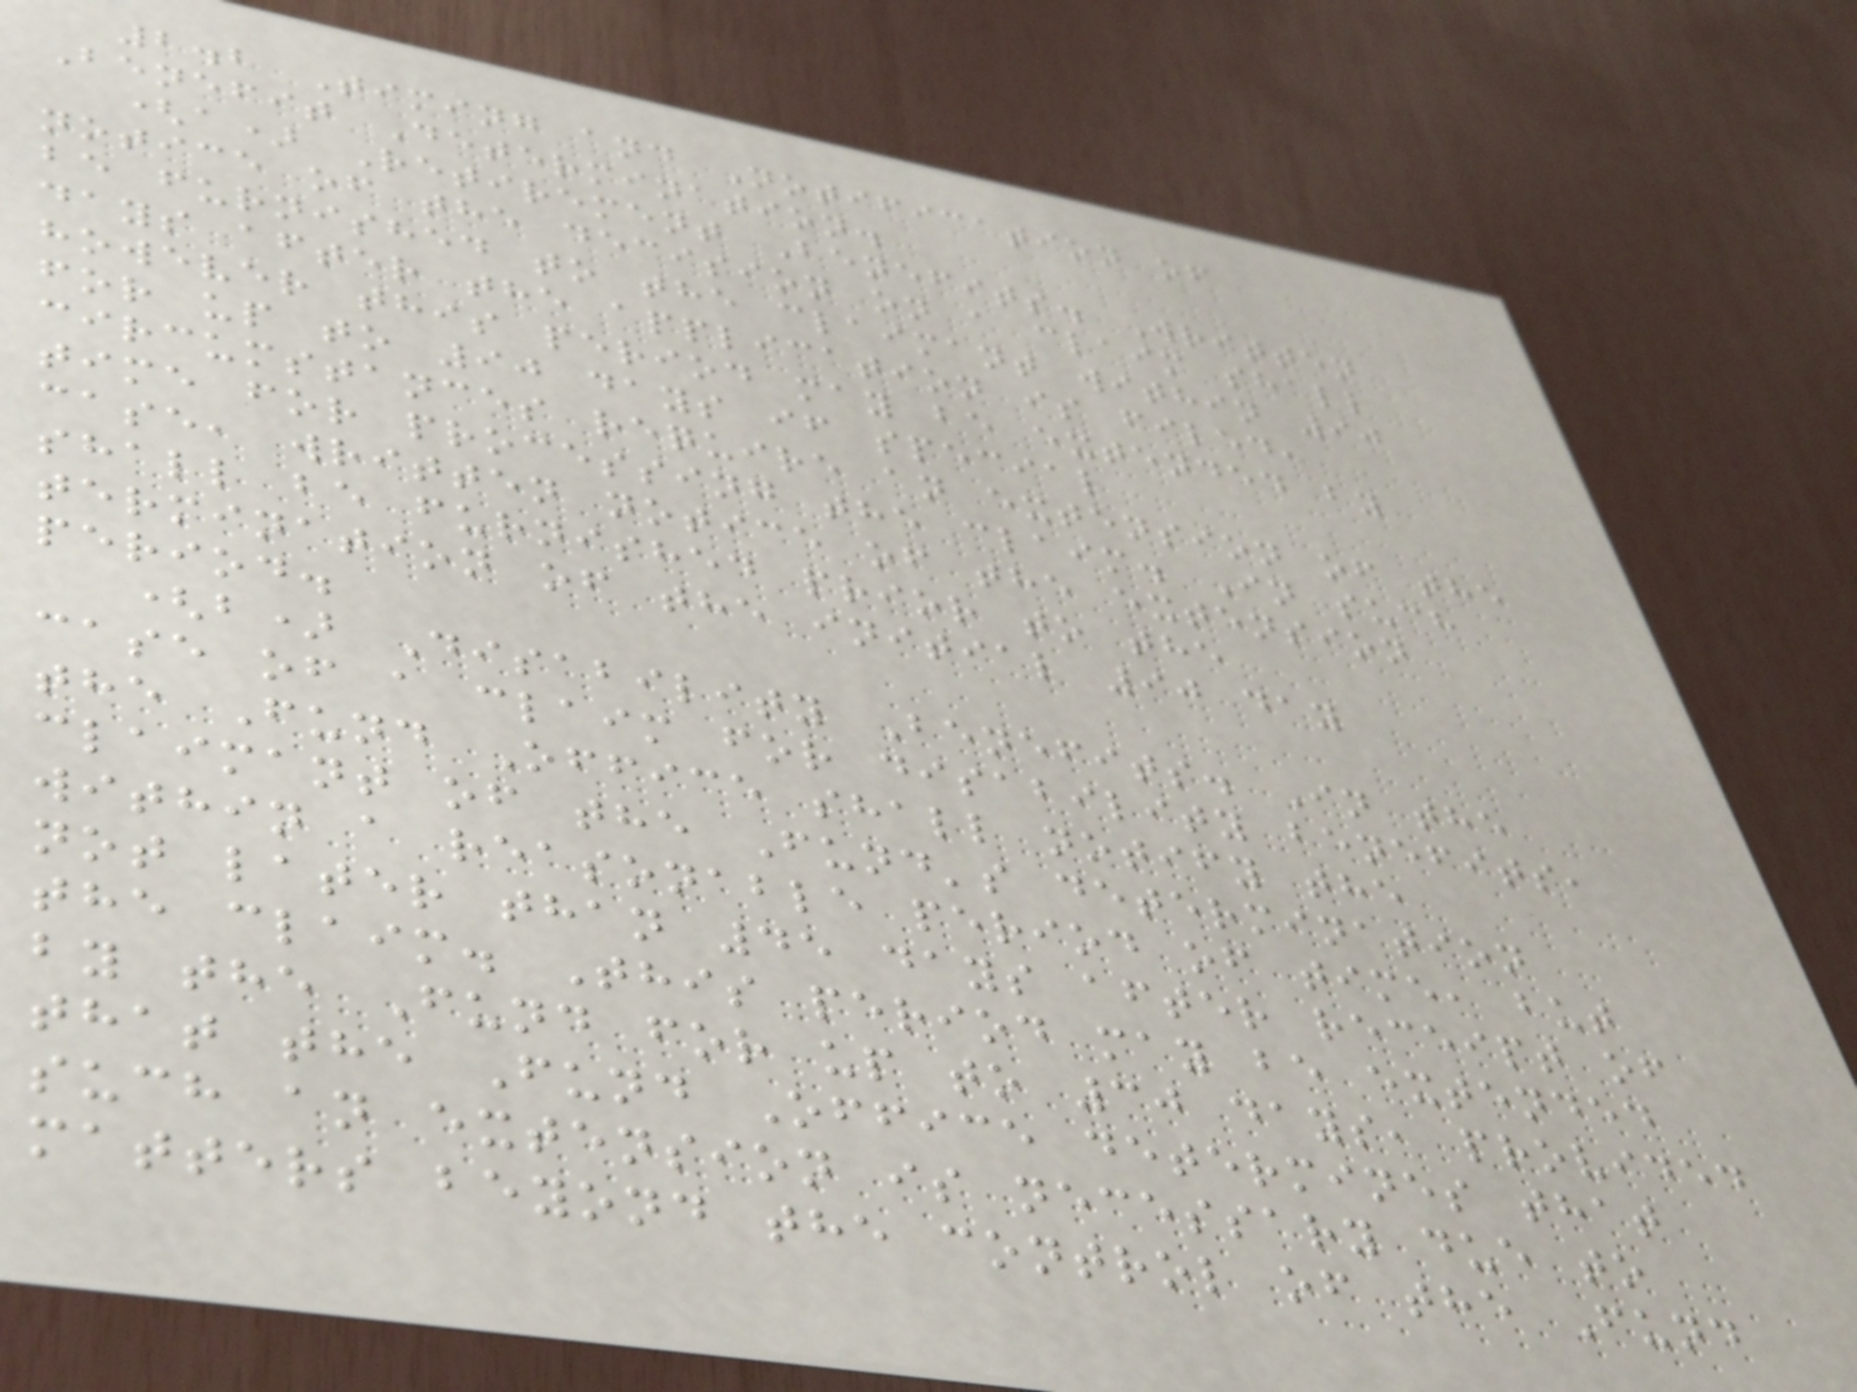2.2 Timing and Notification of
Benefit Determination.
(a) Retirement Benefits. Written
notice of the decision on a claim shall
be furnished to the claimant within 90
days after the application is filed,
however this period may be extended by
for up to 90 days if special
circumstances require an extension of the
time for processing the claim. In such
case, written notice of the extension
shall be furnished prior to the
termination of the initial 90 day
period.
(b) Disability Benefits. In the
case of a claim for disability benefits,
the Fund Office shall notify the
claimant of the Fund's determination
within a reasonable period of time, but
not later than 45 days after receipt of
the claim. This period may be extended
by the Fund for up to 30 days, provided
that the Fund Office determines that
such an extension is necessary due to
matters beyond the control of the Fund
